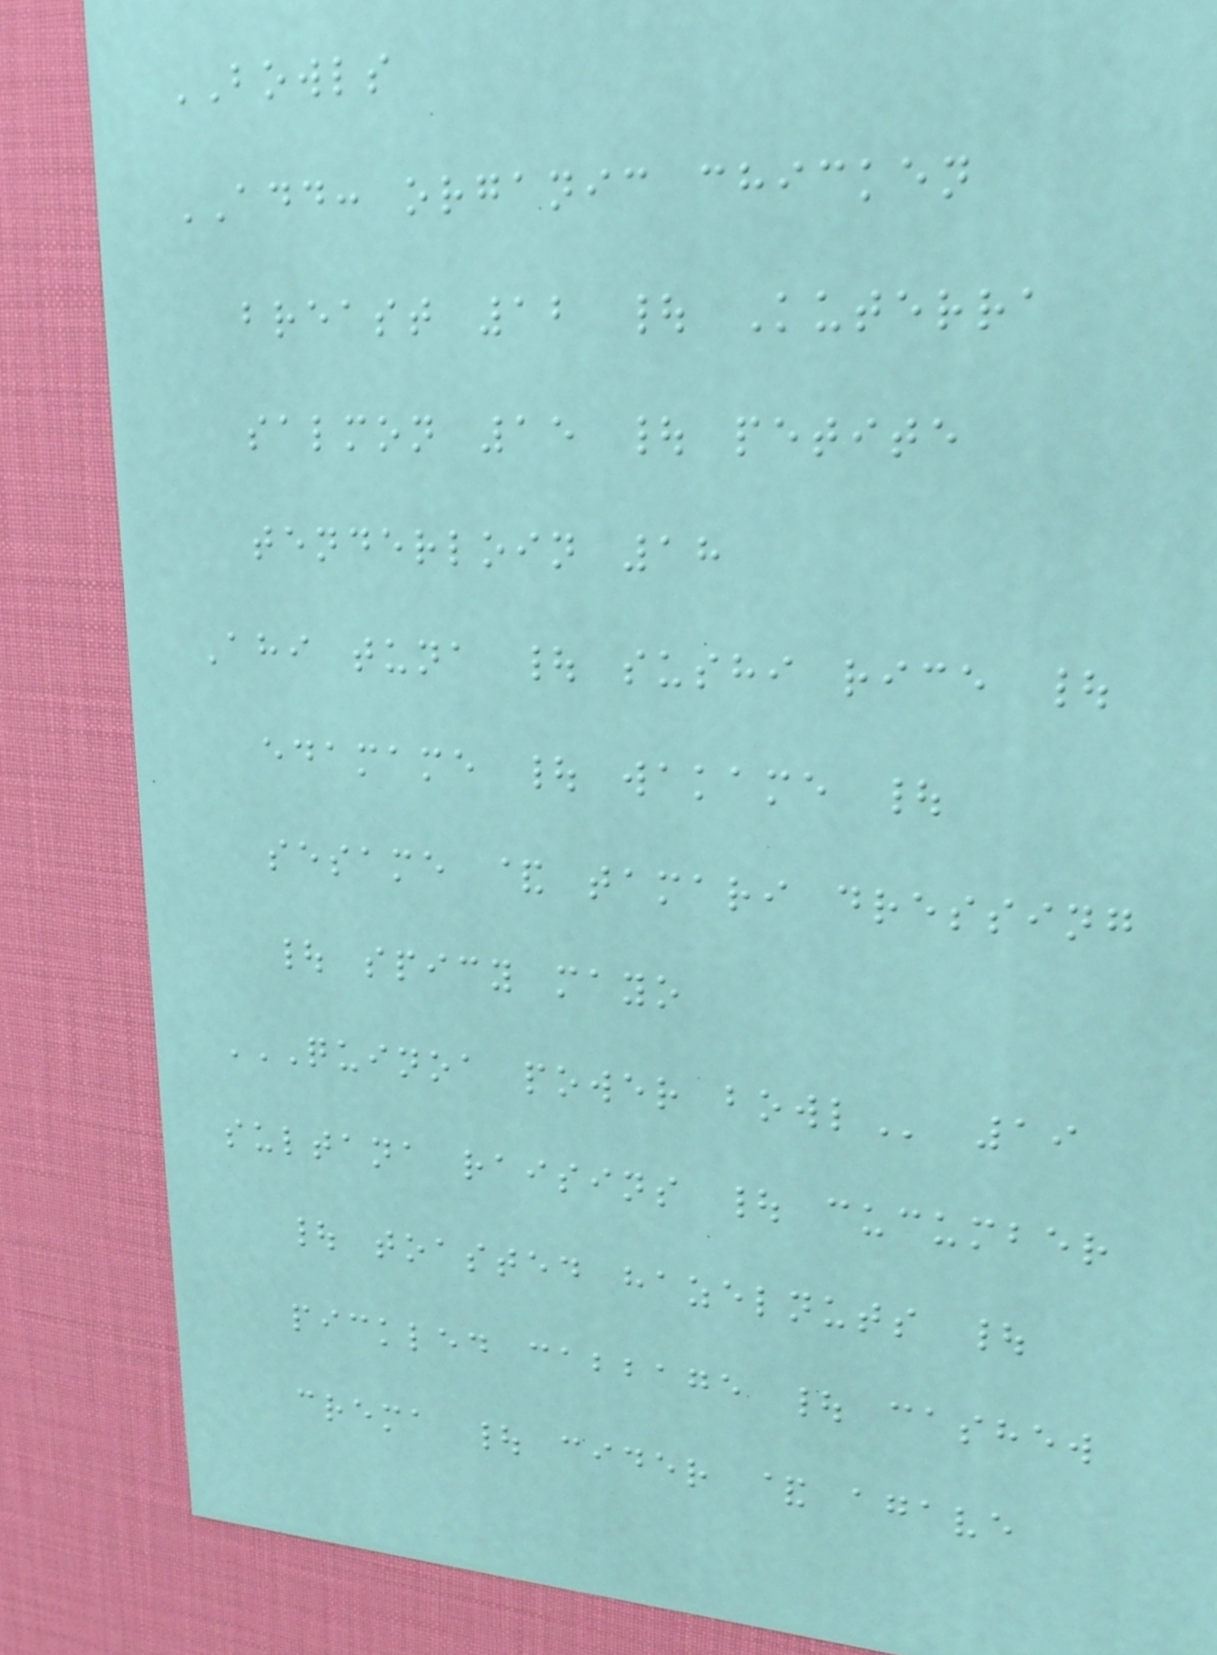BOWLS
ADD: organic chicken
breast 12 | Kuterra
salmon 15 | petite
tenderloin 18
Ahi tuna | sushi rice |
edamame | wakame |
sesame & tamari dressing
| spicy mayo
QUINOA POWER BOWL 19
sultana raisins | cucumber
| toasted hazelnuts |
pickled cabbage | cashew
crema | cider & agave
